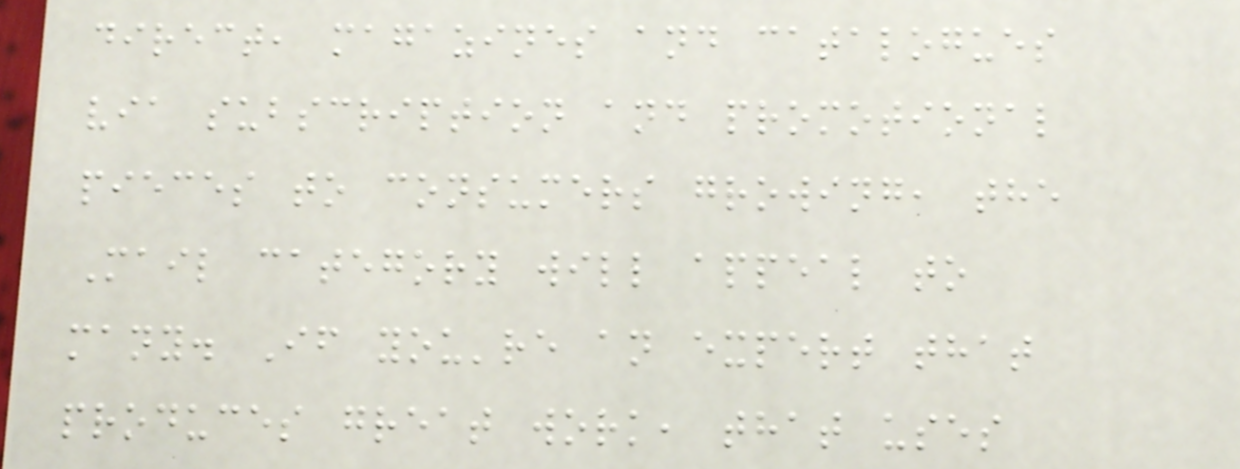direct, magazines and catalogues
via subscription and promotional
pieces to consumers growing, the
Mail category will appeal to
many. If you're an expert that
produces great work, that uses
